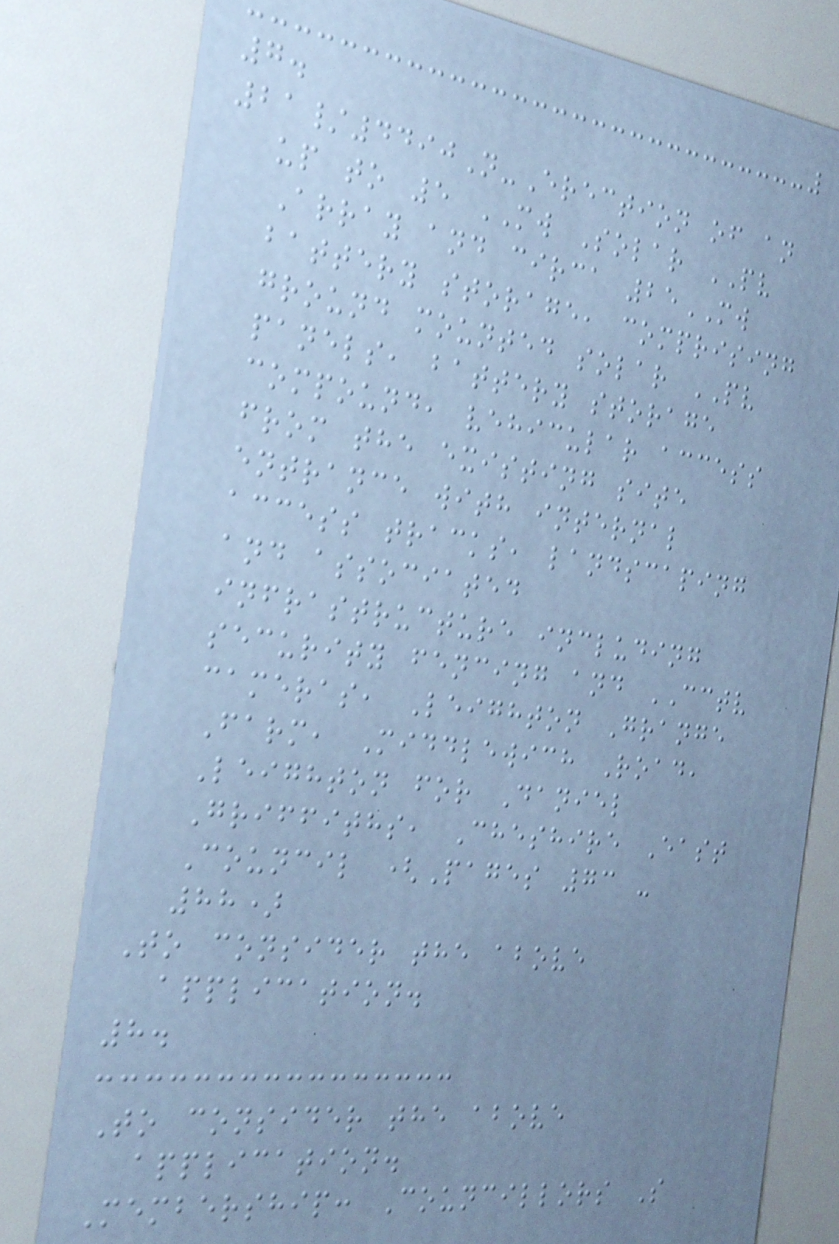7.
21/4490N-Erection of an
up to 5 MW Solar PV
Array and circa 25MW
battery storage, comprising
ground mounted solar PV
panels, battery storage
compound, vehicular access
from the existing site
entrance with internal
access tracks, landscaping
and associated
infrastructure including
security fencing and CCTV
cameras, Leighton Grange
Farm, Middlewich Road,
Leighton for Daniel
Griffiths, Cheshire East
Council (Pages 73 -
88)
To consider the above
application.
8.
To consider the above
application.
Membership: Councillors S
